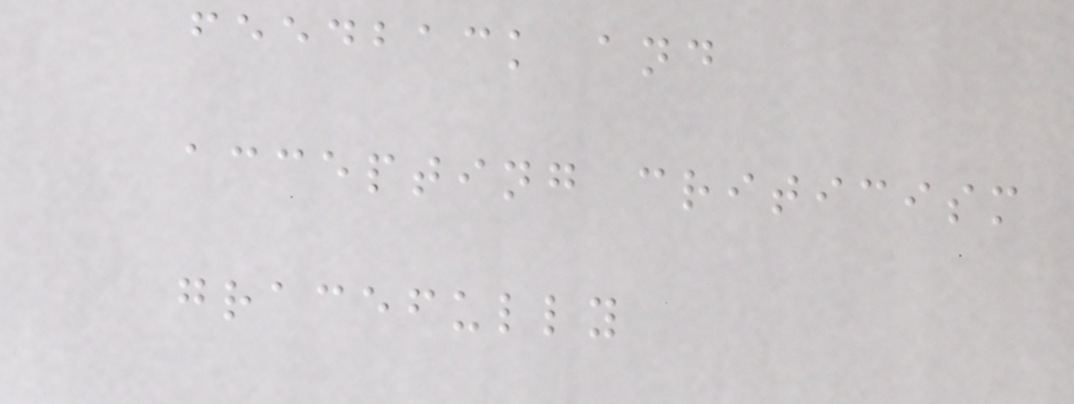feedback and
accepting criticism
gracefully
